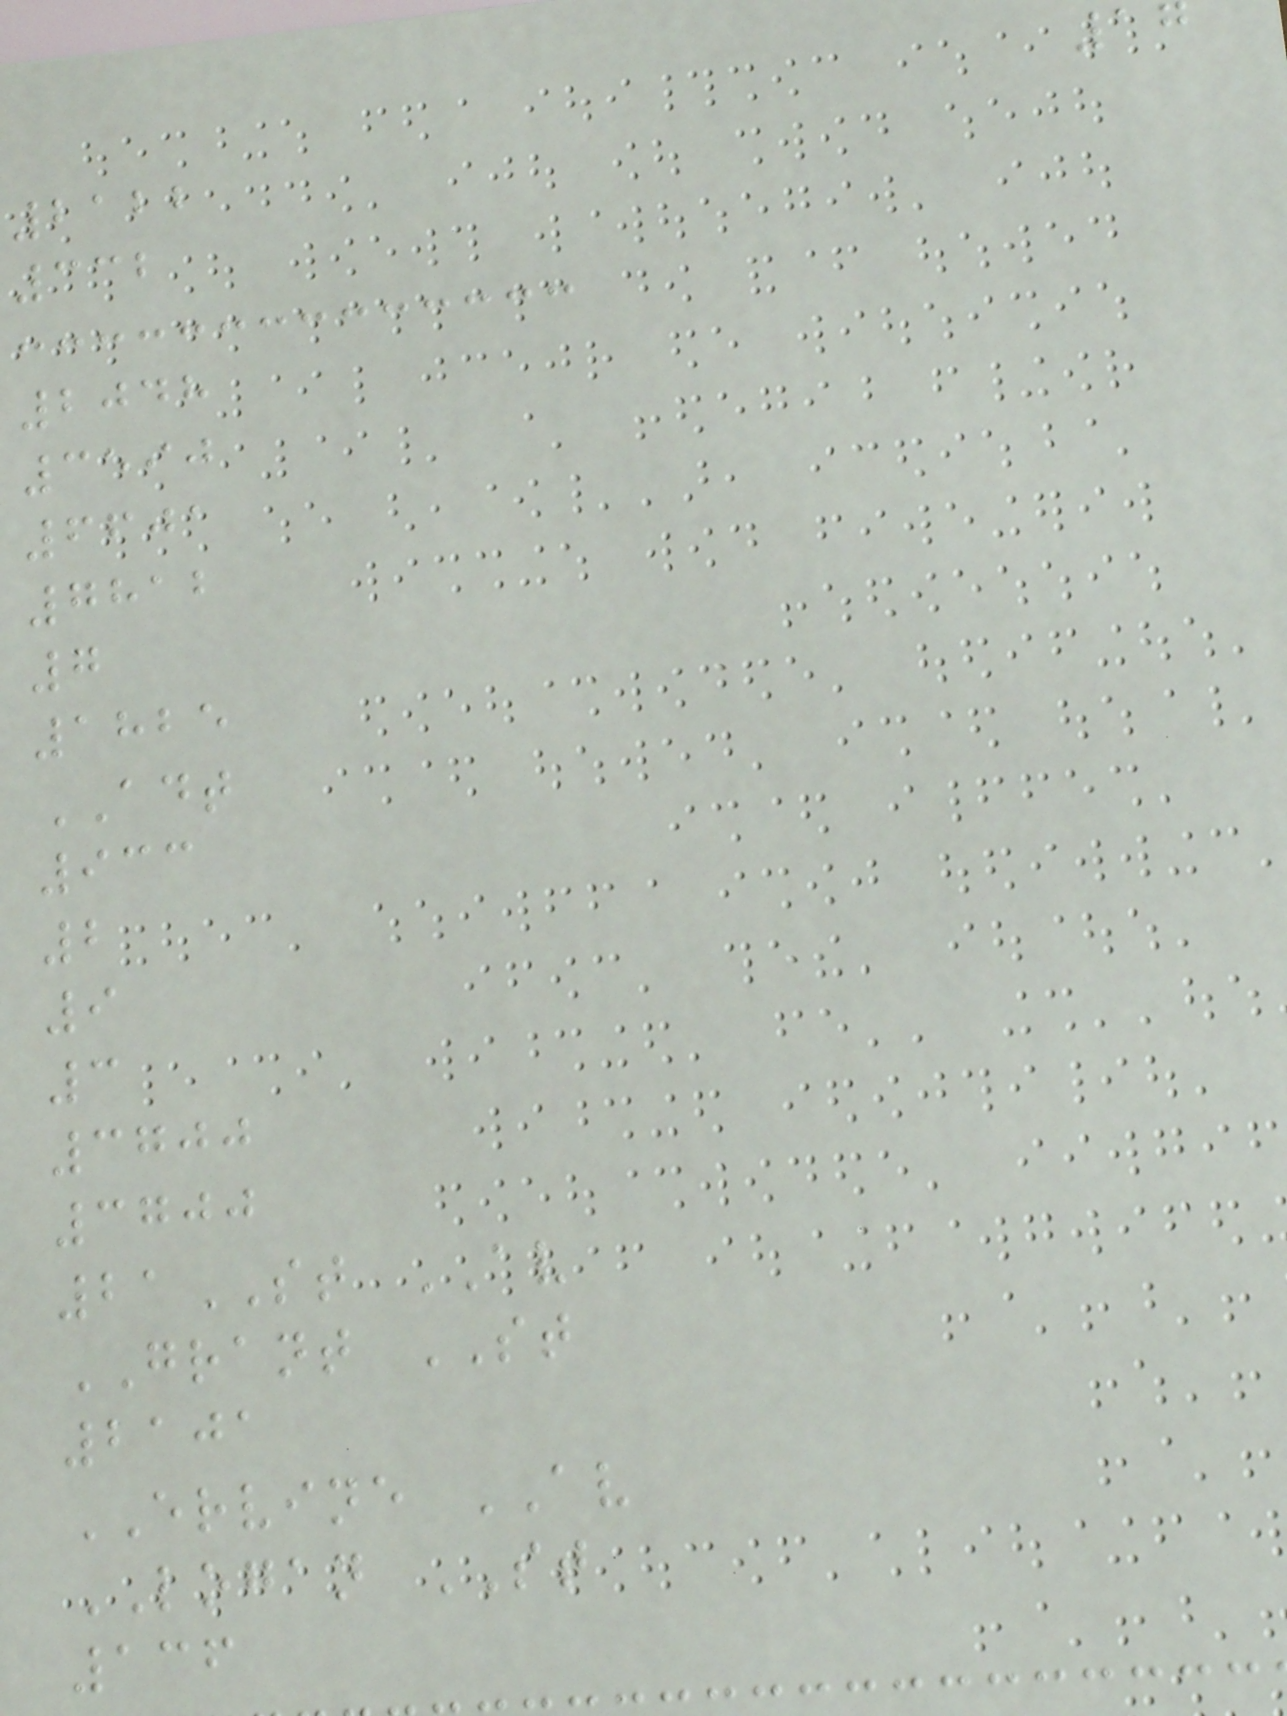2122
332
2048
3590
6601
7812
7
1825
ADT
933
2
9
3
3700
3700
21ST AV
GRANT ST
2101
ERVINE AV
LOGAN ST
136
